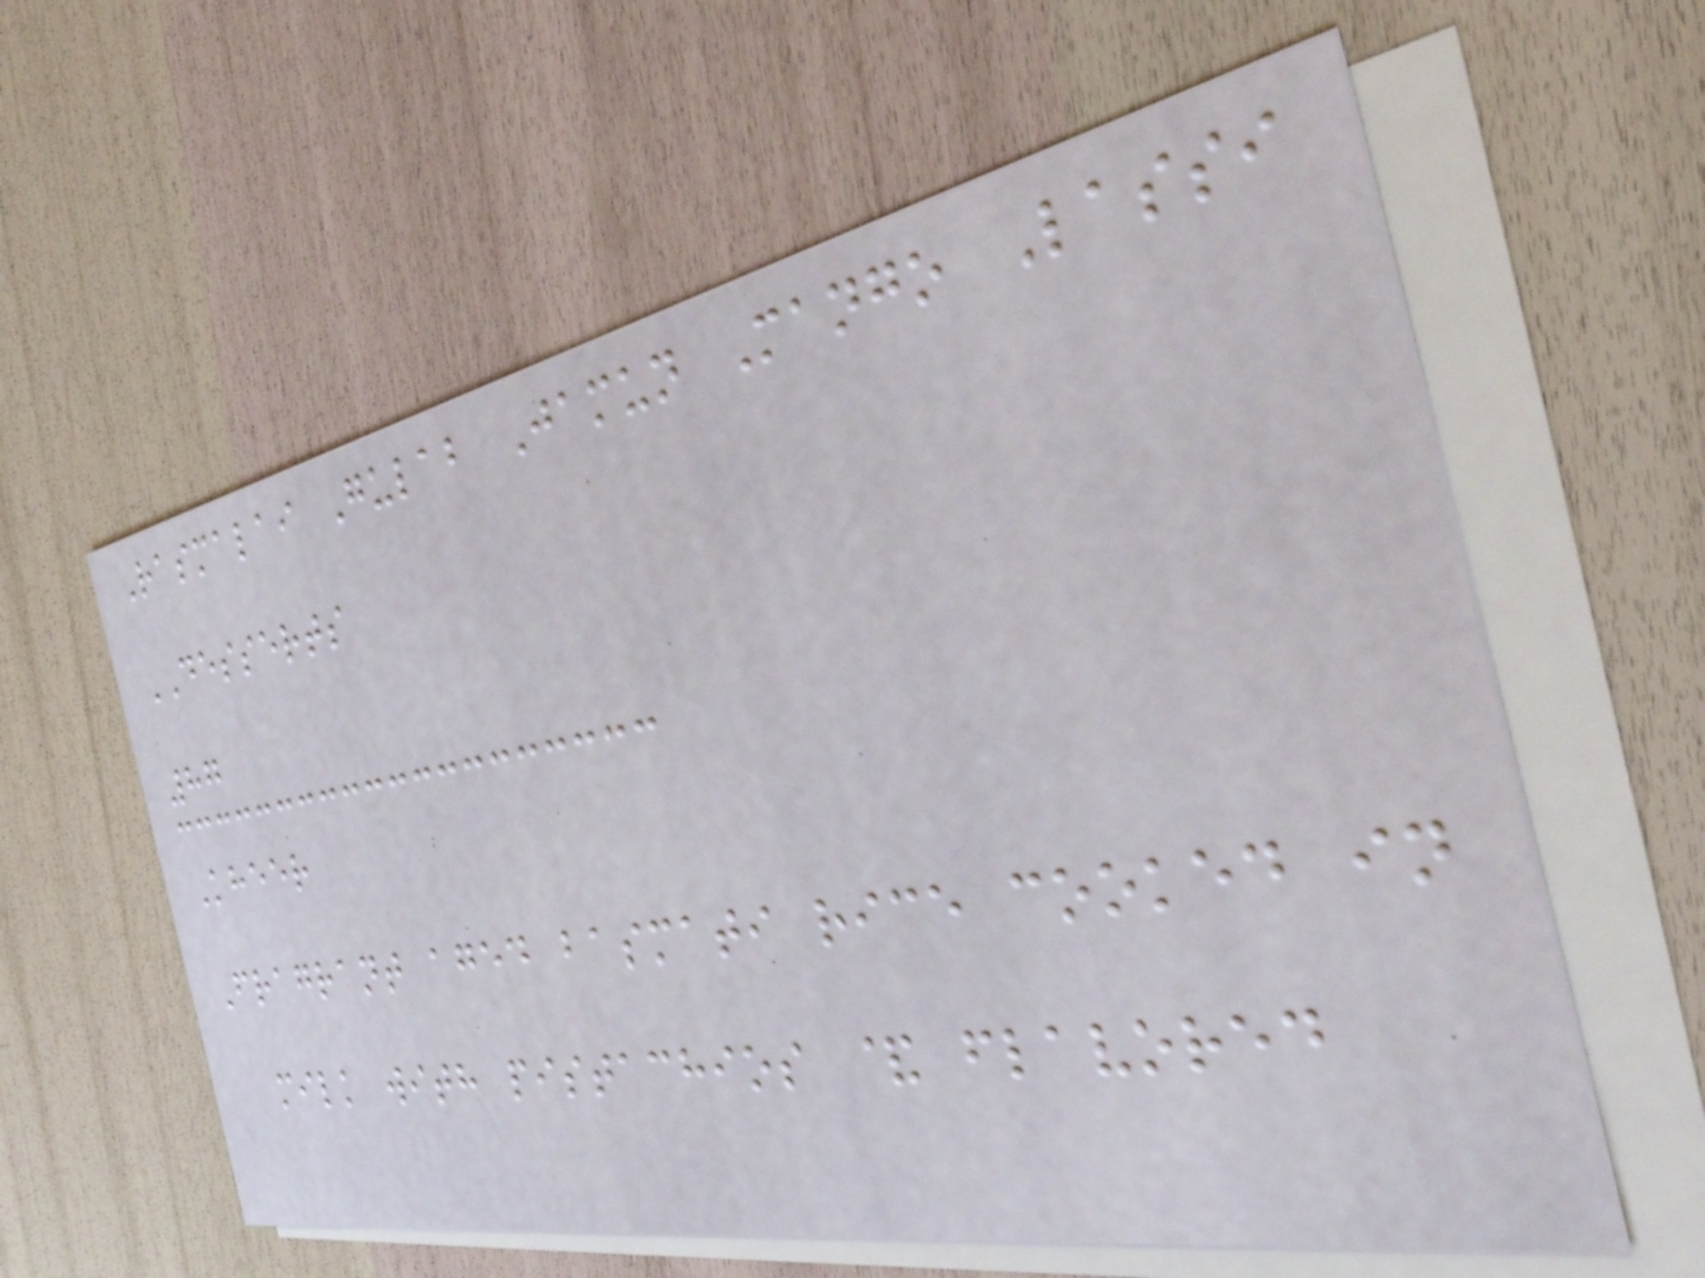Rasmalai Gulab Jamun Mango Lassi
DESSERTS
87
Kheer
Fragrant aged basmati rice cooked in
milk with pistachios & flavored
